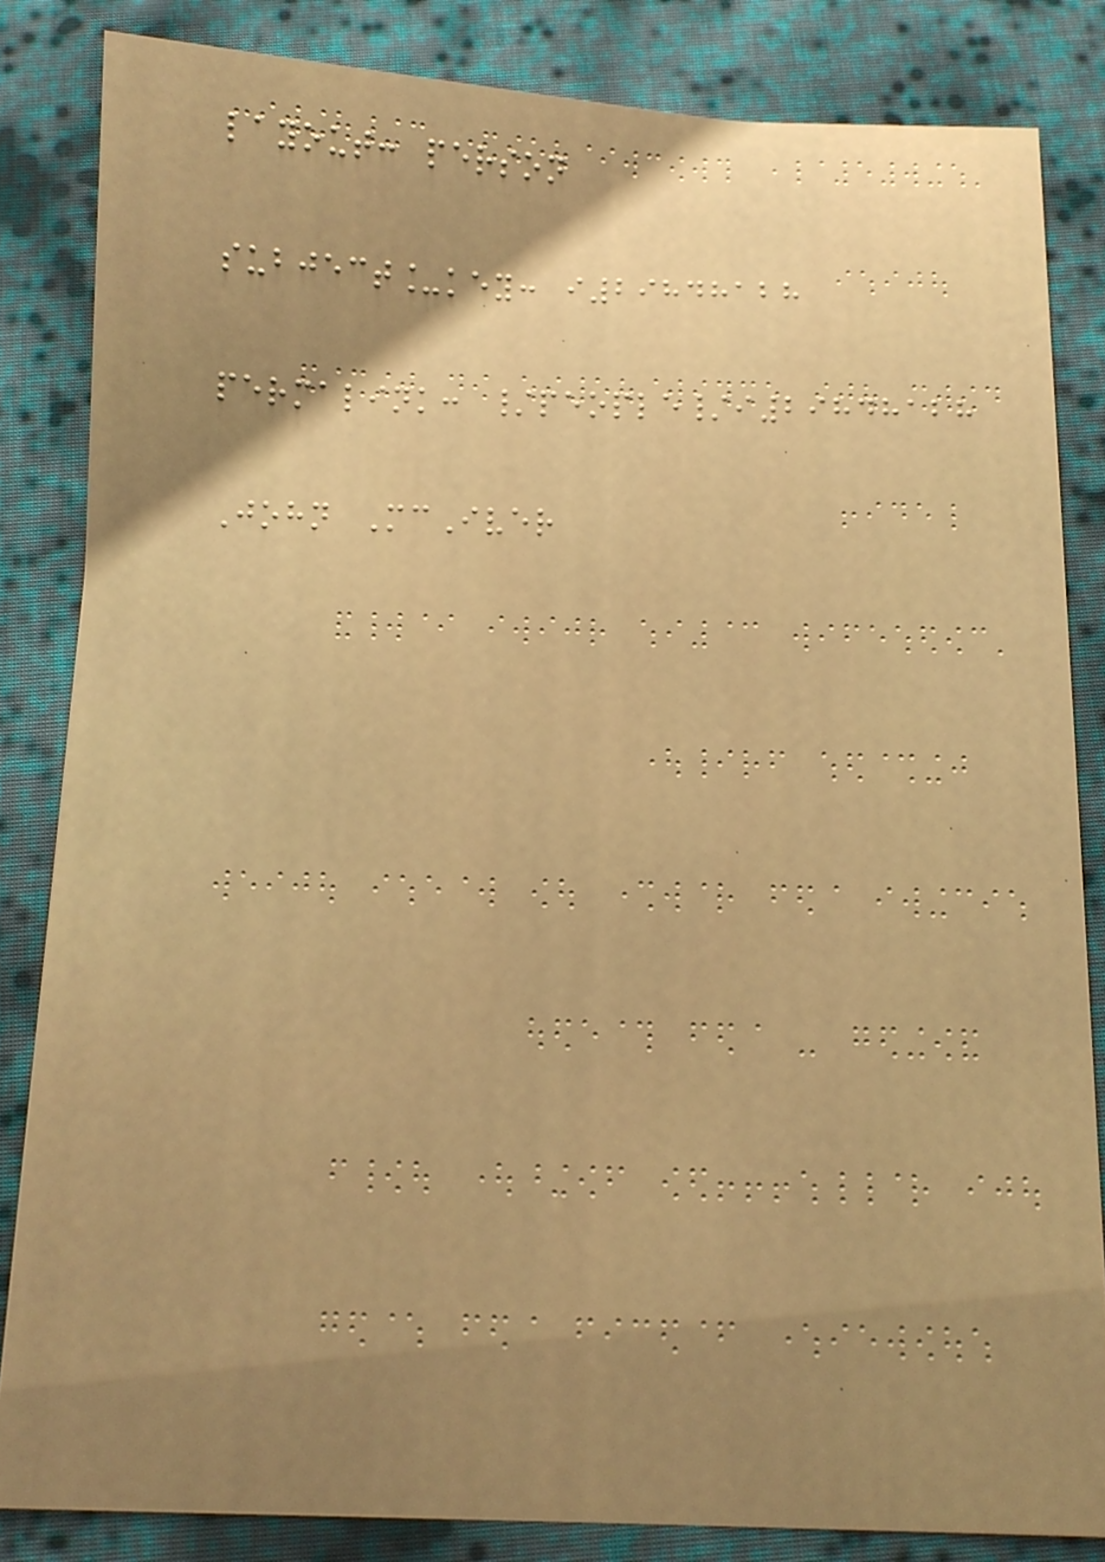layout: person
subject_key: i29848128
permalink: /people/i29848128
John McIver
